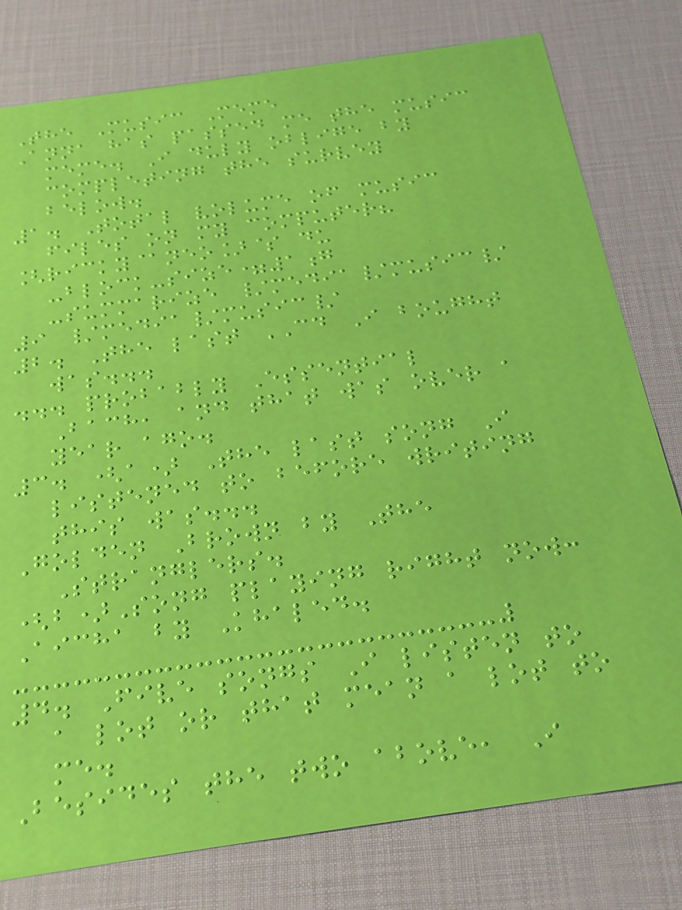The Music Meme
Anna has passed me the music
meme. I duly oblige by
completing the survey
below.
1. Total volume of music
files on my computer?
[ricky@neo]$ du
-block-size=1g
-summarize /media/music/
9 /media/music/
2. The last CD I bought
was...
... probably Essential
Bach, and that was over a
year ago.
3. (a) The last song I
listened to before writing
this was...
Golden Brown by The
Stranglers.
(b)Song playing right now:
Aicha by Khaled.
4. Five songs I listen to
a lot or that mean a lot to
me.
Besides the two above, I
